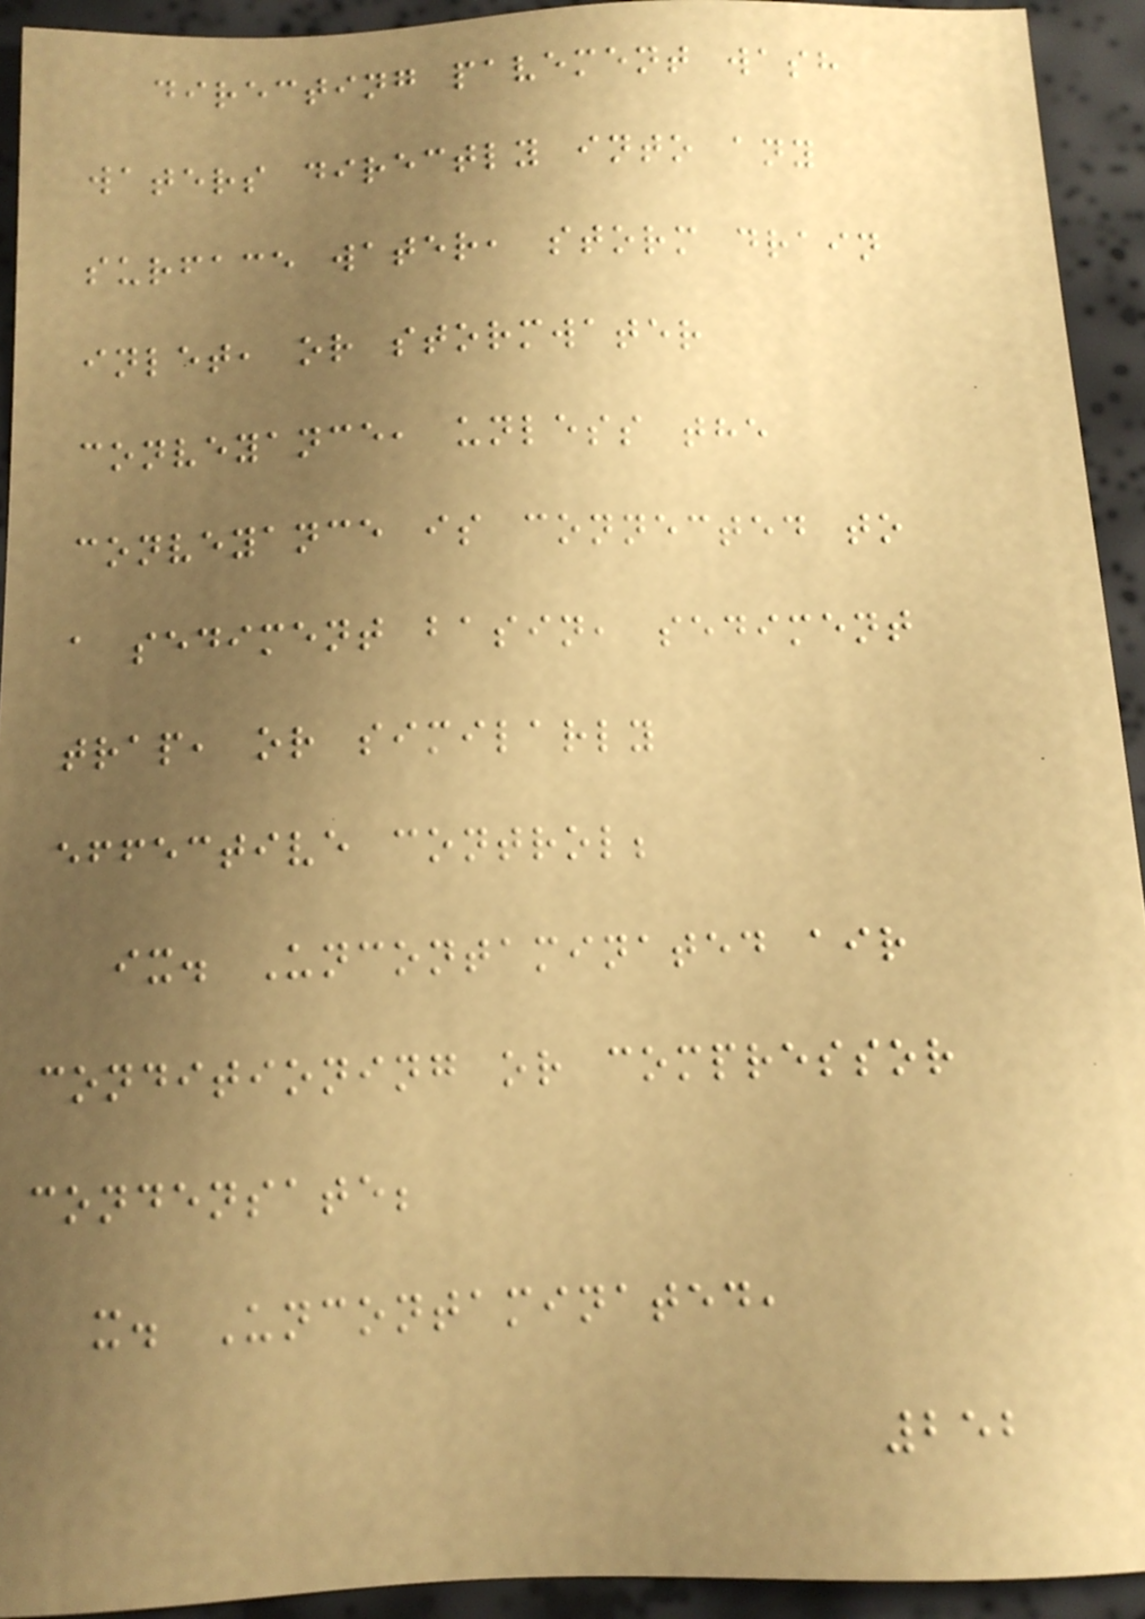directing pavement wash
waters directly into any
surface water, storm drain
inlet, or stormwater
conveyance, unless the
conveyance is connected to
a sediment basin, sediment
trap, or similarly
effective control;
ix. Uncontaminated air
conditioning or compressor
condensate;
x. Uncontaminated,
252
